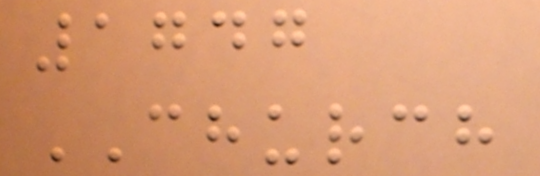1747
CHURCH
